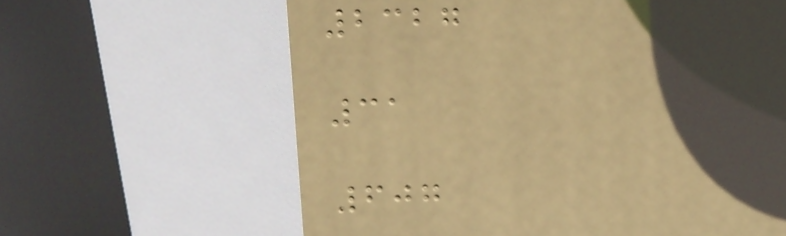2327
31
607
